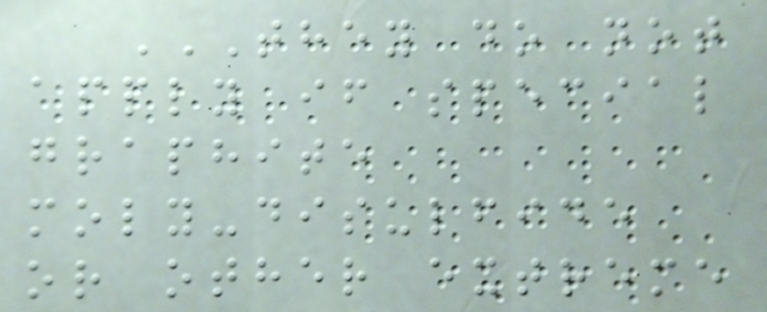THEY DO NOT
APPLY IF SPECIAL
GRAPHITE
MOLY-DISULFIDE
OR OTHER EXTREME
